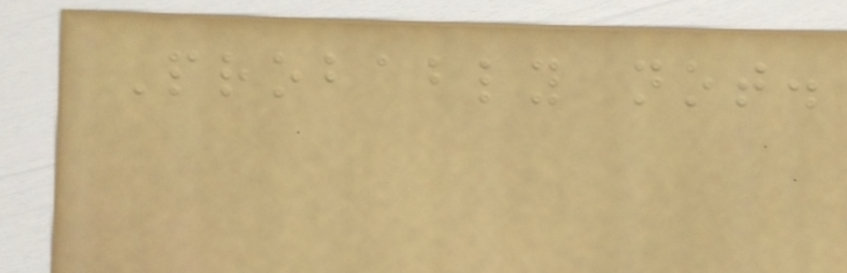Probably not.
